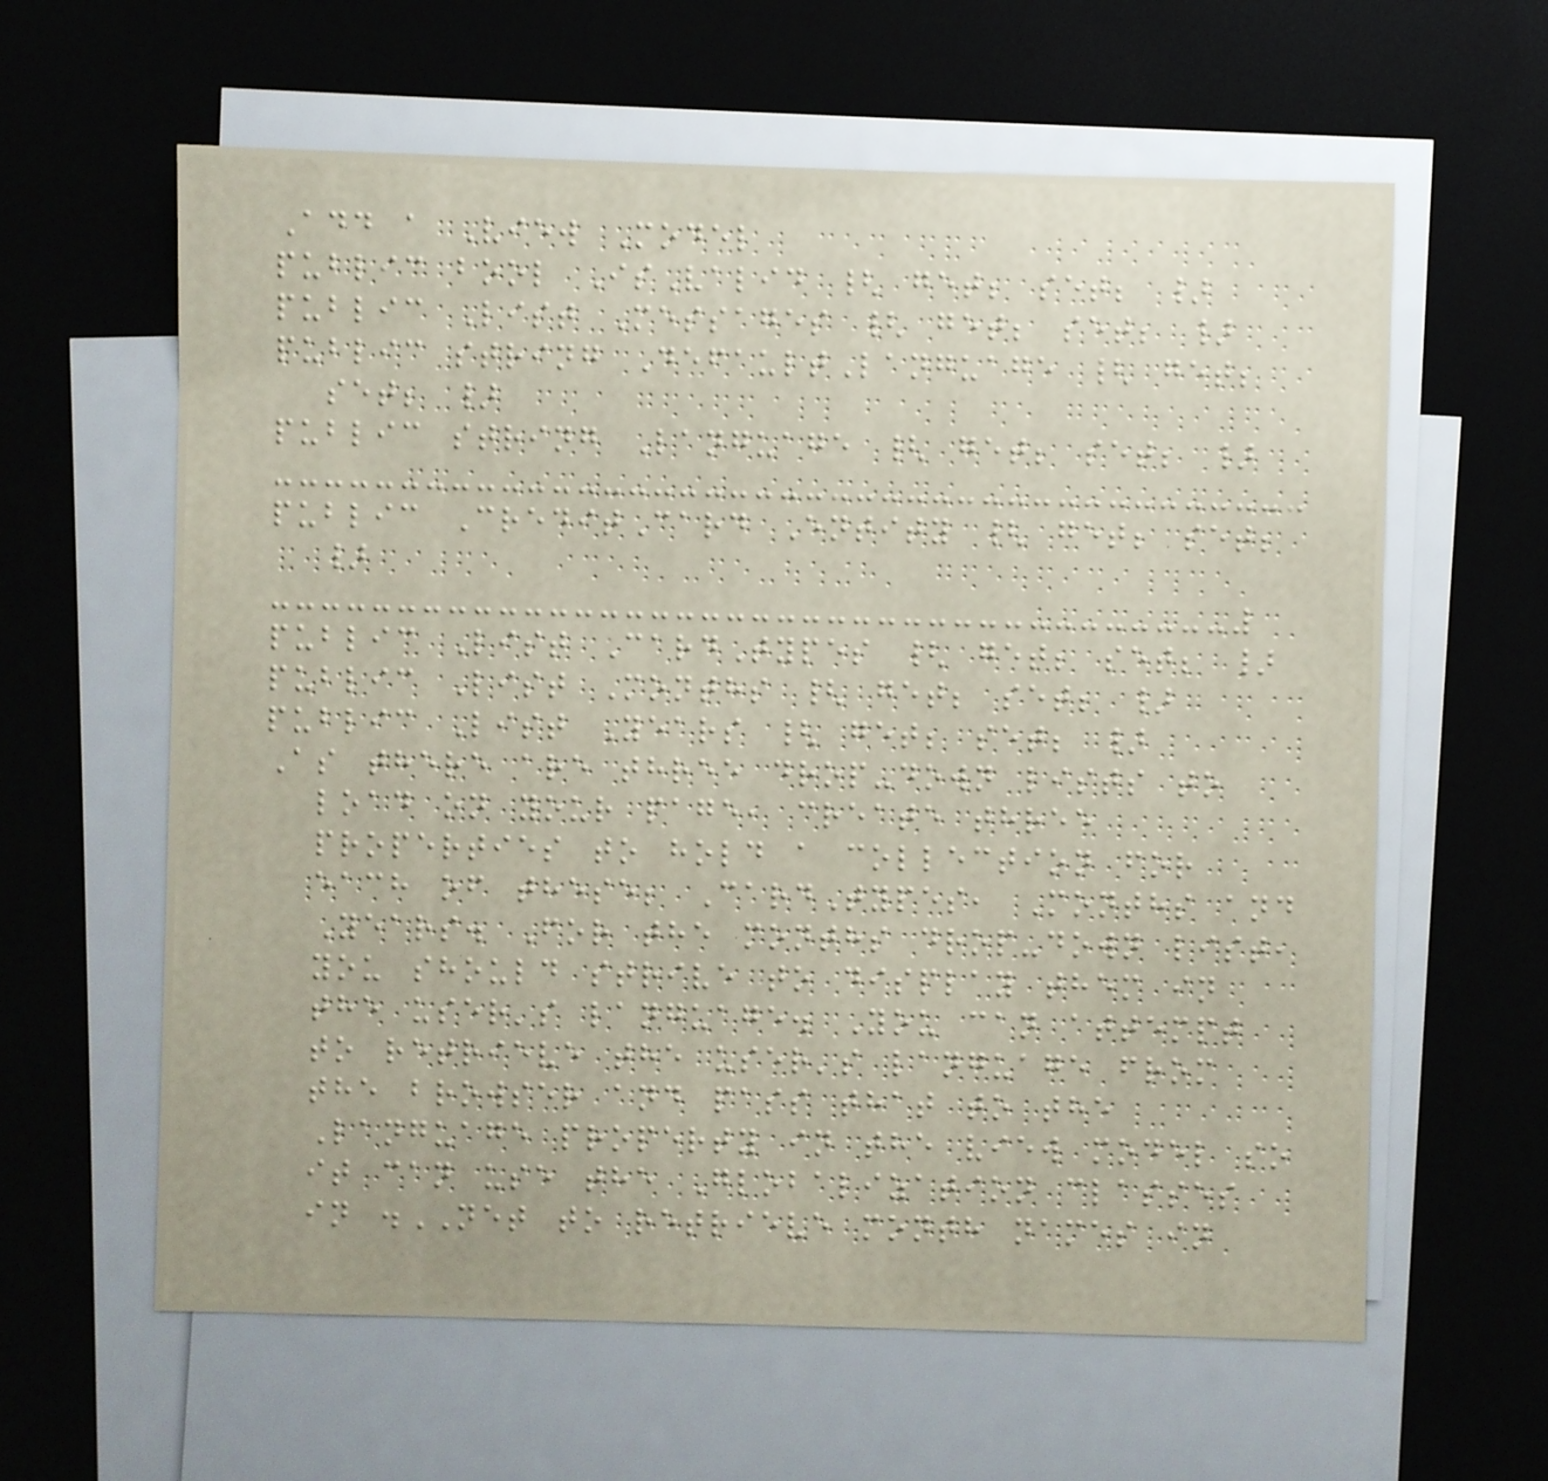Add a View Model
public bool IsValid { get; set; }
public List Messages { get; set; }
public string DefaultLanguage { get;
set; }
public string Language { get; set; }
public CreditCard Entity { get; set;
}
public List CardTypes { get; set; }
public List Months { get; set; }
public List Years { get; set; }
As there are three drop-down lists to
load on your page, create three
properties to hold a collection for
each of these; CardTypes, Months and
Years. For the months drop-down list,
you should strive to display them in
the user's language. You can attempt
to retrieve the user's language from
the browser and pass that to the
Language property in the view model so
it can use the Globalization classes
in .NET to retrieve month names in
